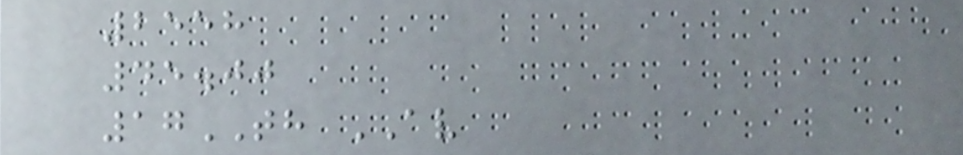2558
45.00
17TH AV
